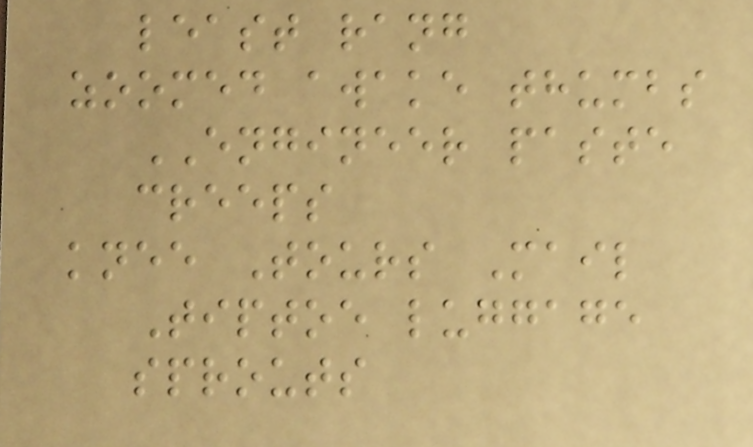least rang
zoomed awake thumbs
ENGINEER paste
creeps
knee Tours Mail
Tiptoe luggage
sprouts
